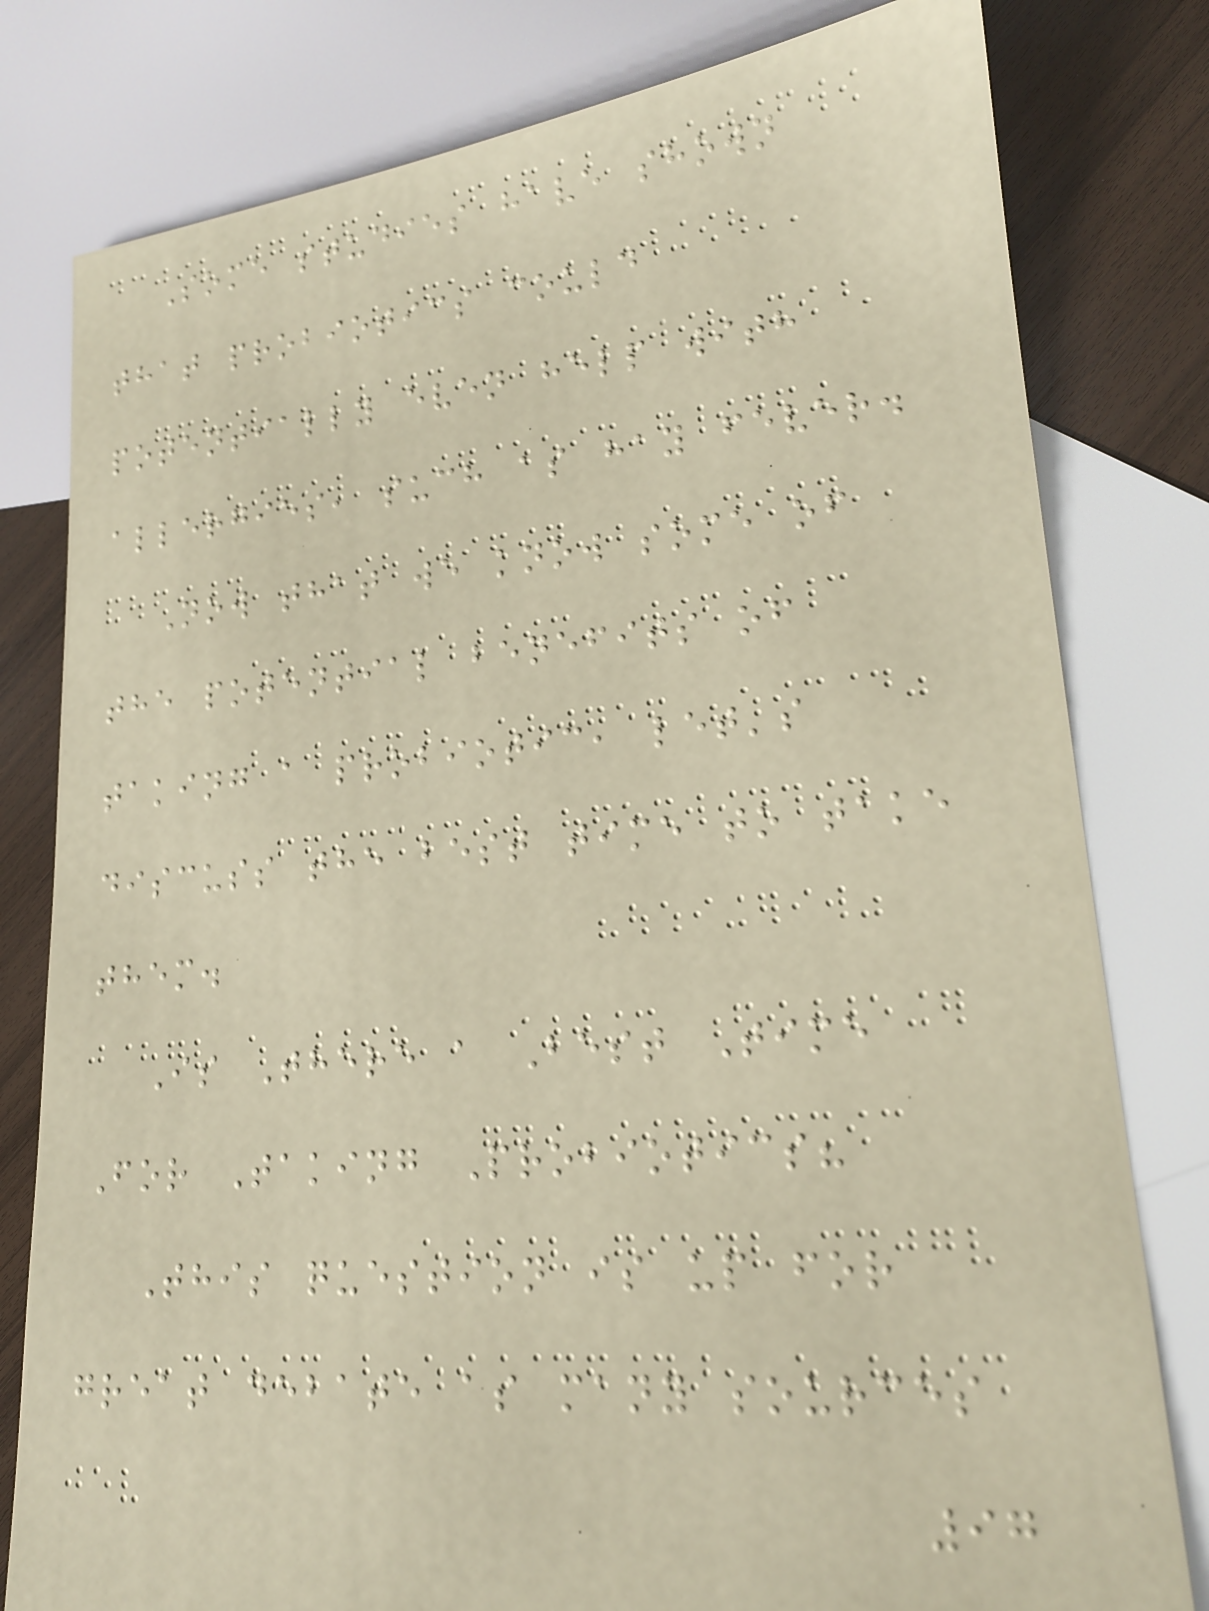Some studies have shown
that probiotics could
potentially even help with
allergies, such as hay fever.
Now that we know some of
the potential benefits of
taking a probiotic, let's
discuss the best time to take
them.
Is There a Best Time
For Taking Probiotics?
This question is up for
great debate as many sources
97
